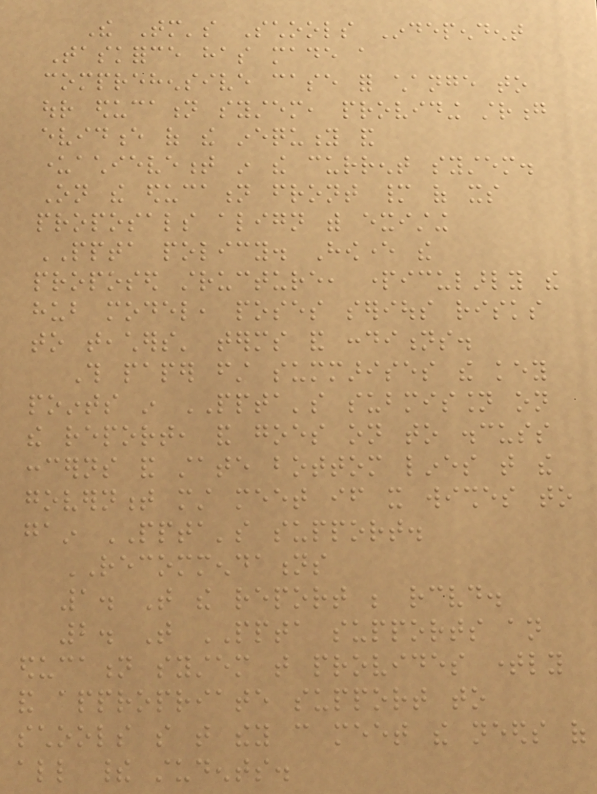The Tomorrow's Schools Independent
Taskforce has made a
comprehensive case for change to
our education system, providing strong
evidence of the inequity and
underachievement in the current system.
On the education front many of its
proposals align with existing
PPTA policy. However the
proposed structure, particularly the
hub model, poses serious risks
to teachers' terms and conditions.
This paper first summarises the key
points in PPTA's submission on
the report, and goes on to discuss
concerns and state bottom lines that the
government must meet if it wishes to
gain PPTA's support.
RECOMMENDATIONS
1. That the report be received.
2. That PPTA supports an
education system that provides timely
and appropriate support to
schools so that they can meet the needs of
all their students.
